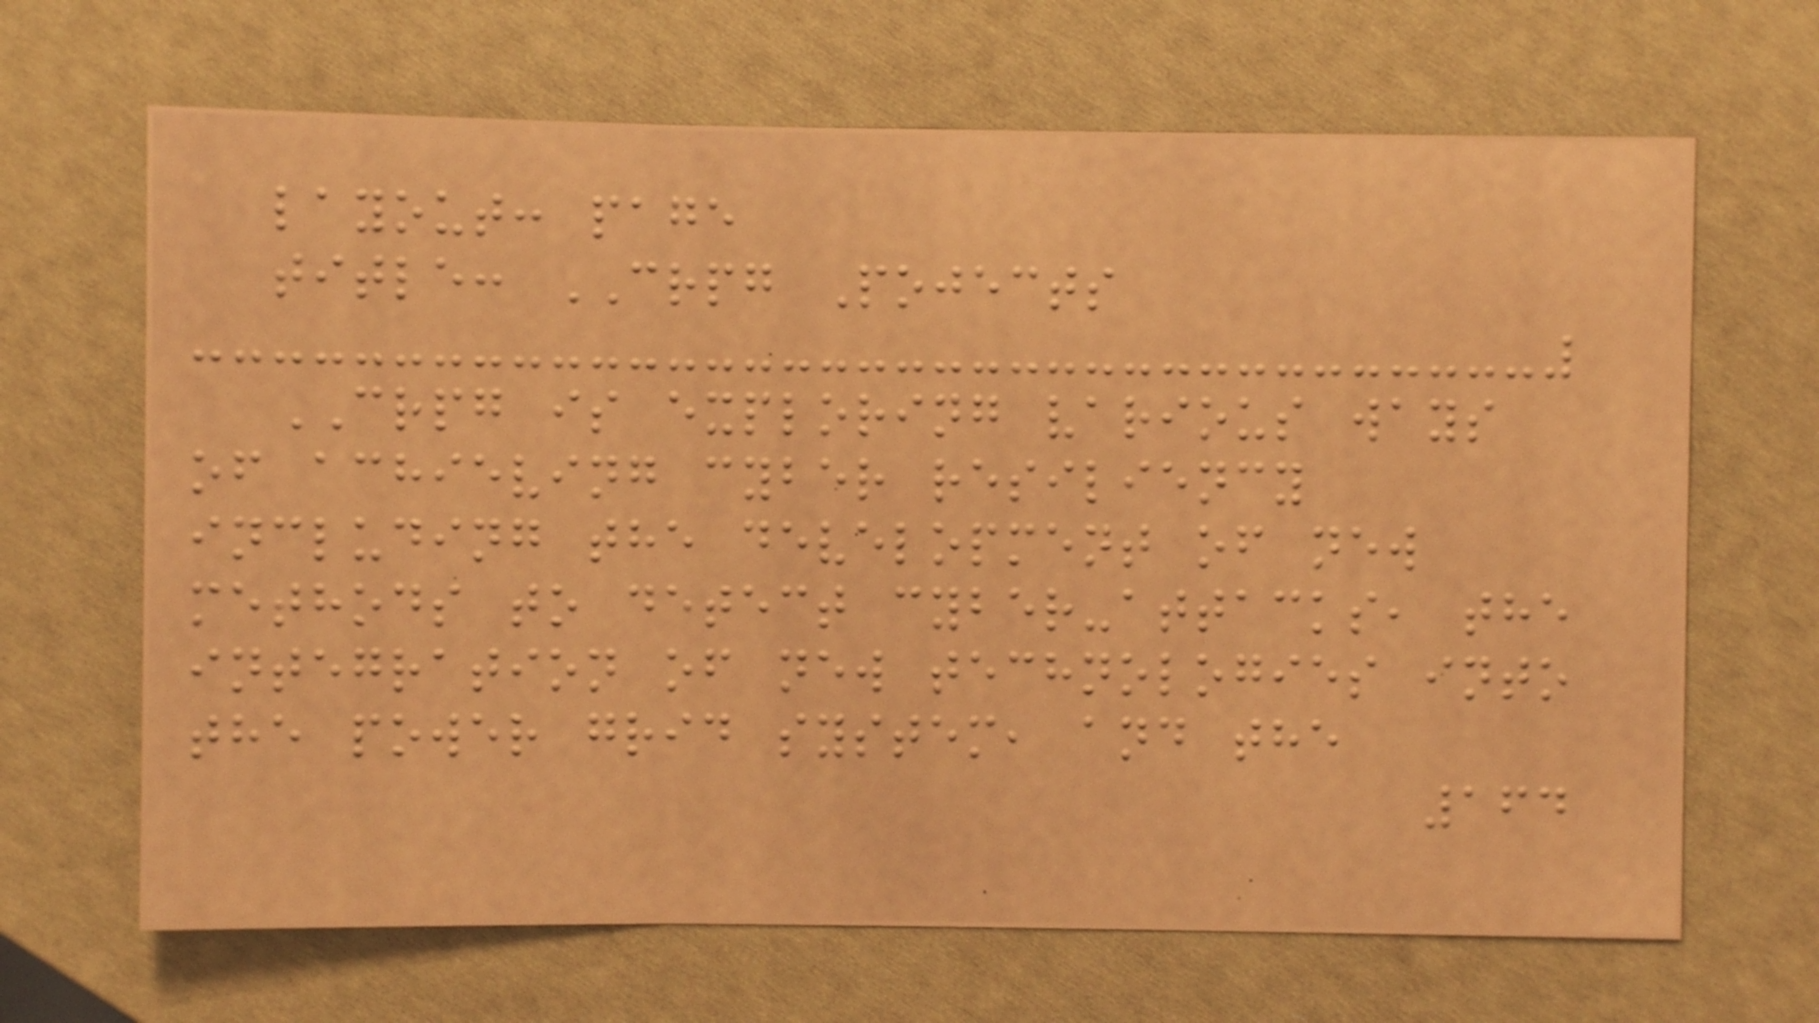layout: page
title: CRPG Pojects
CRPG is exploring various ways
of achieving cyber resiliency
including the development of new
methods to detect cyber-attacks, the
integration of new technologies into
the power grid system, and the
164
